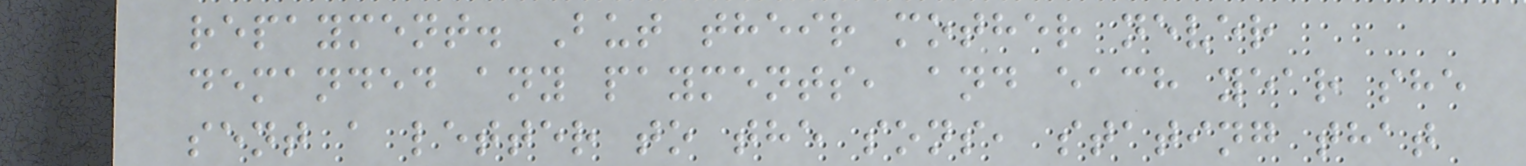repayment. But their mother never
demanded any payments, and each year she
sent a letter to the sons, stating that
